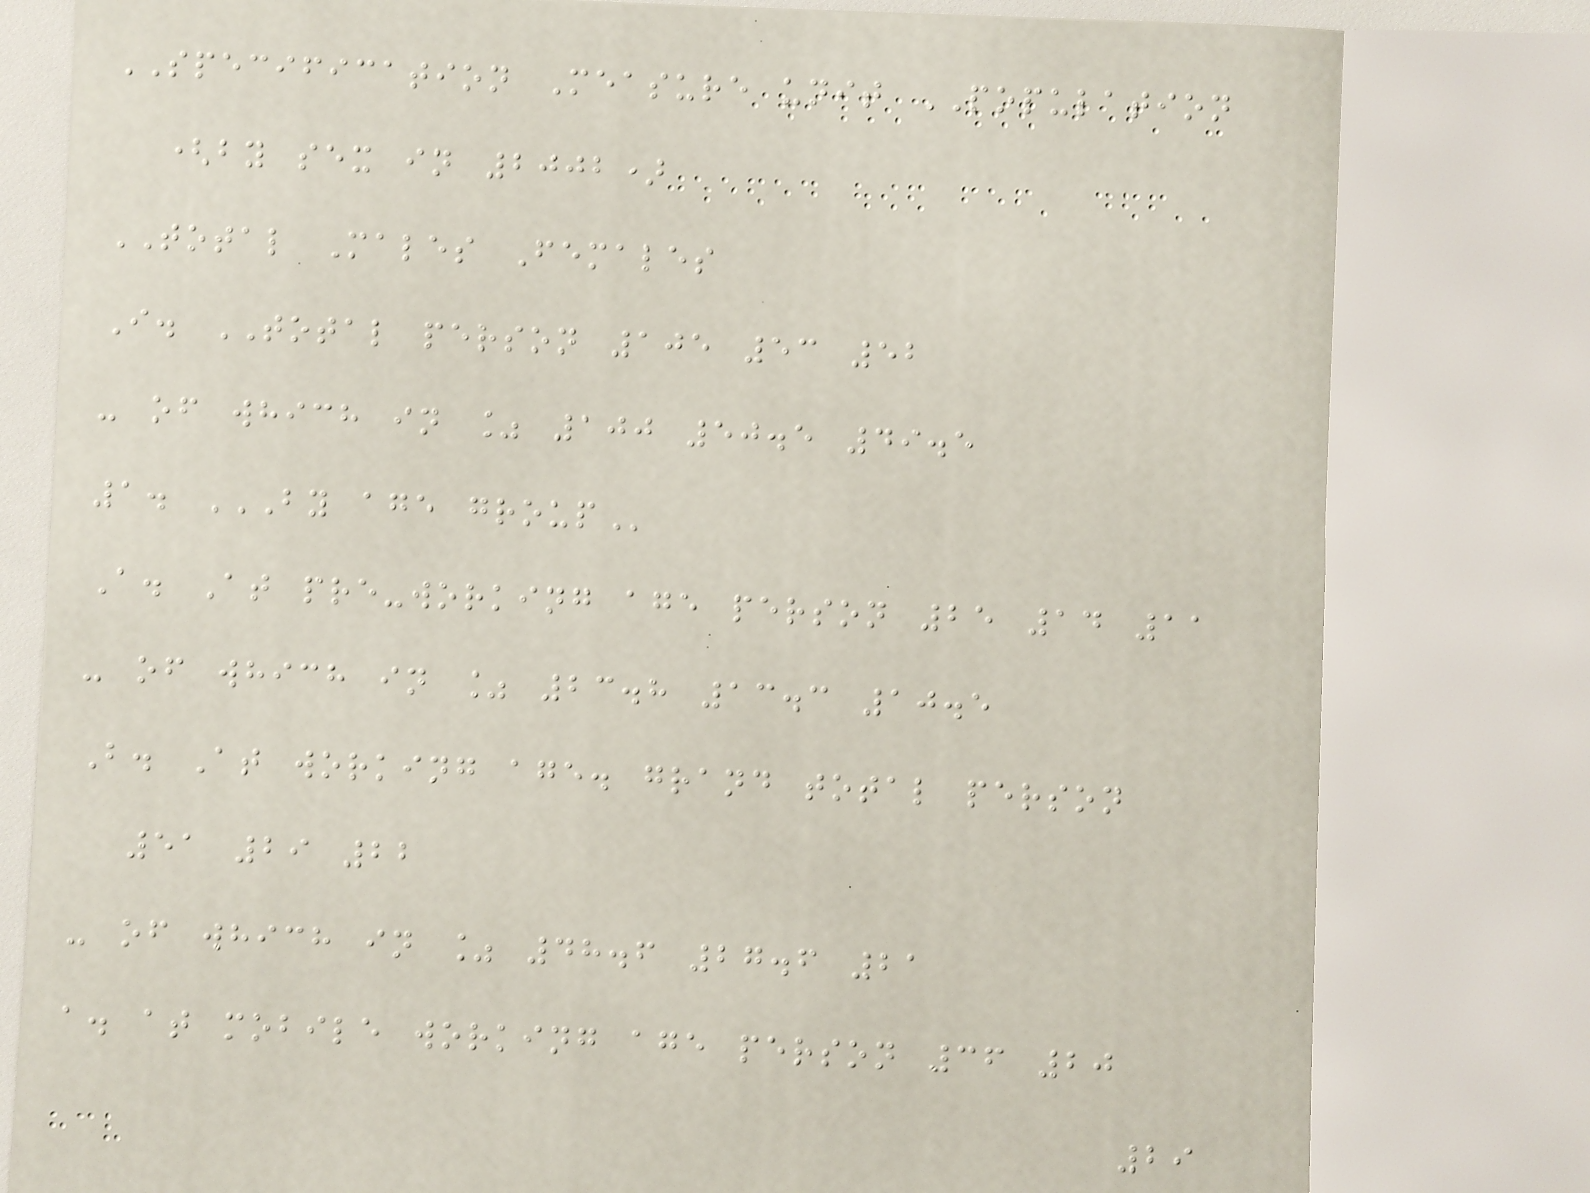SPECIFICATION Measure unit POPULATION
(by sex in 2002)
TOTAL Males Females
I. TOTAL person 105 53 52
- of which in % 100 50.5 49.5
1. BY AGE GROUP
A. At pre-working age person 25 14 11
- of which in % 23.8 13.3 10.5
B. At working age. grand total person
51 29 22
- of which in % 48.6 27.6 21
a. at mobile working age person 36 20
29
